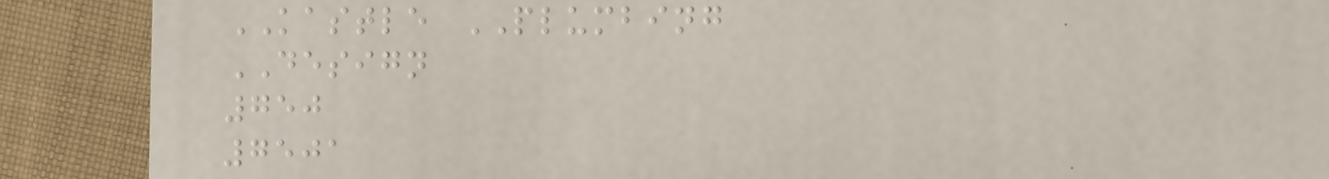KASTLE PLUMBING
DESIGN
750
7501
